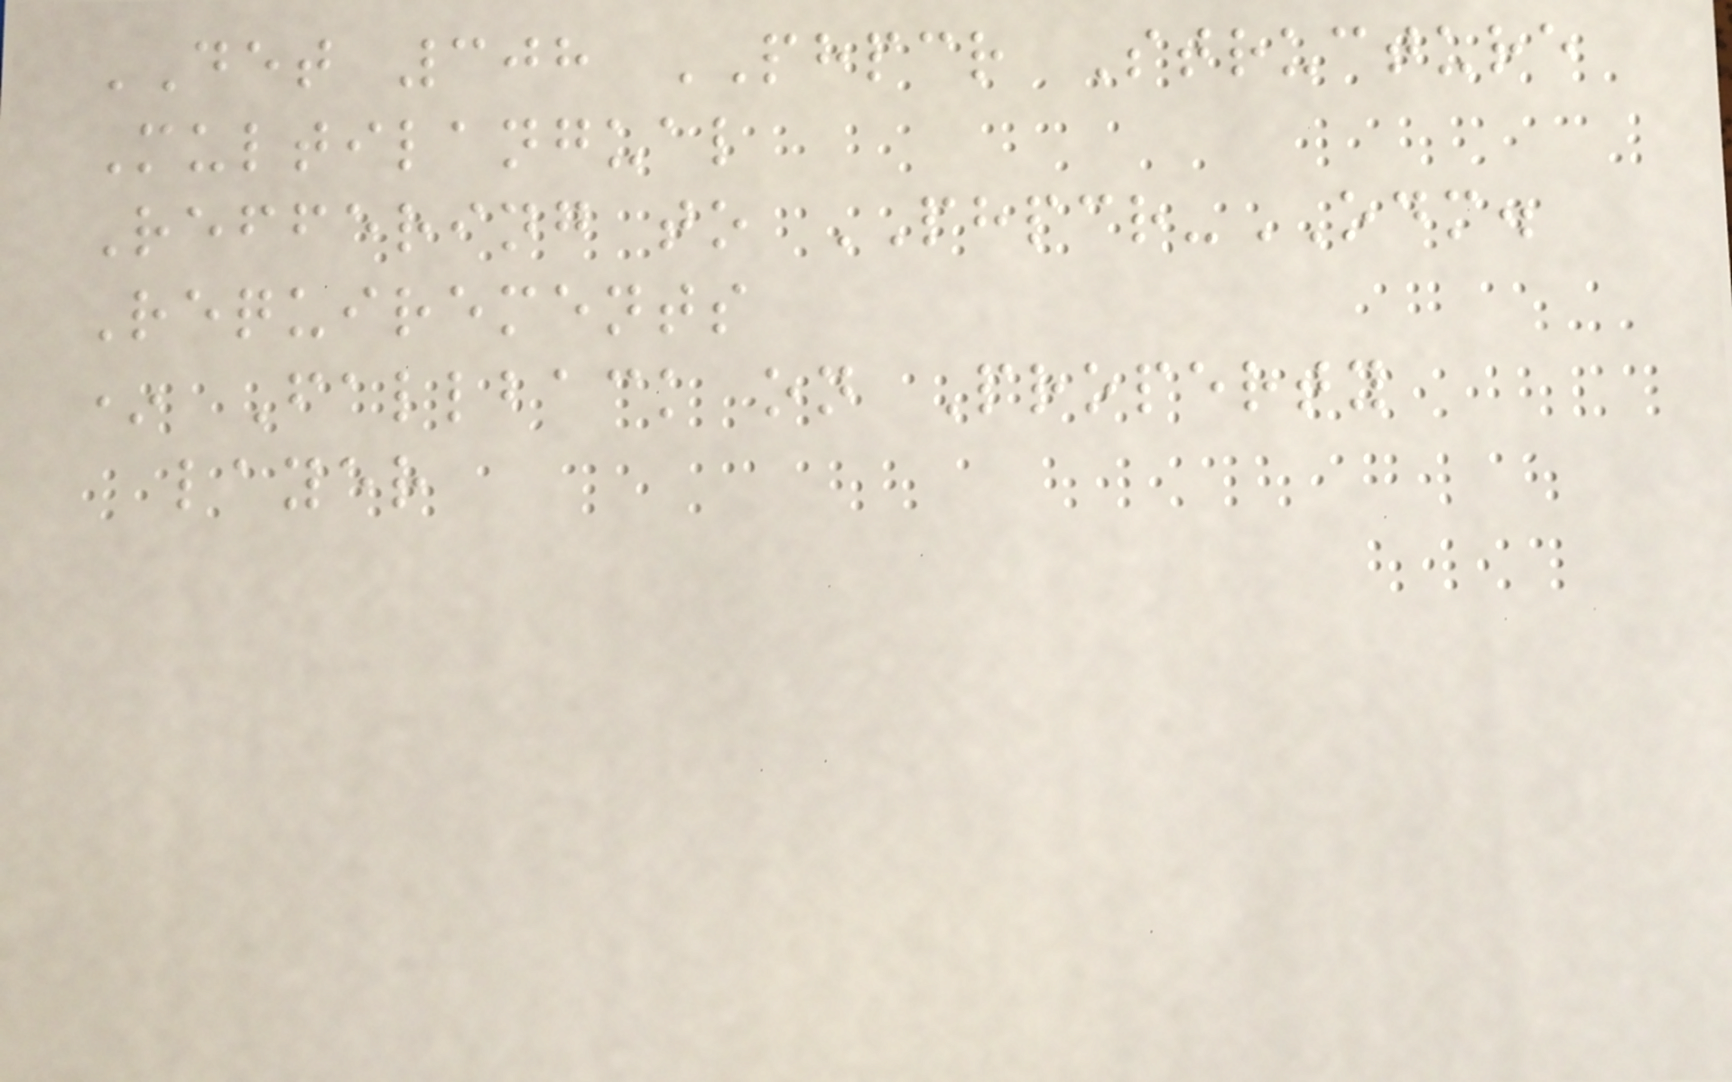DET 308 PHPCR Structure
Multilangual
Reffering to PHPCR-ODM.
Requirements
* Fallback on Property
layer
